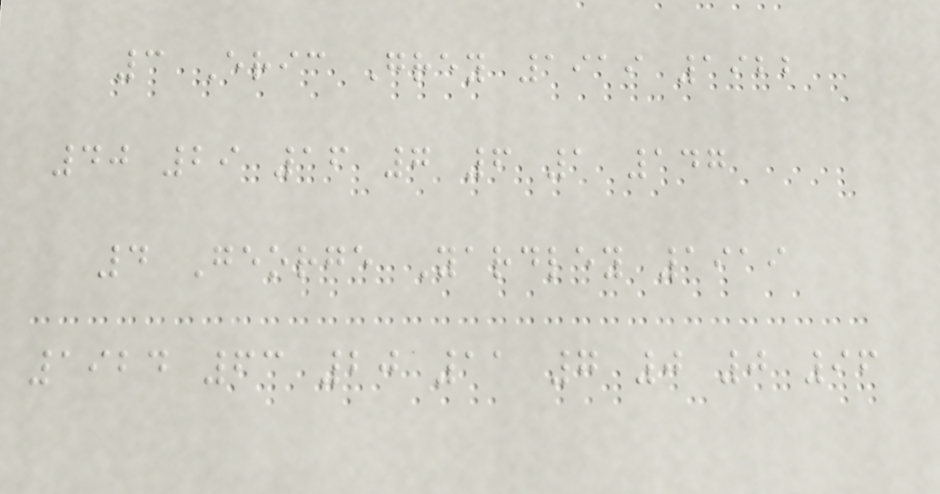3 Eric Grey 1919 1922
40 29 16 7 6 1 147
4 George Yardley 1919
1924 63 20 11 7 0 0 96
